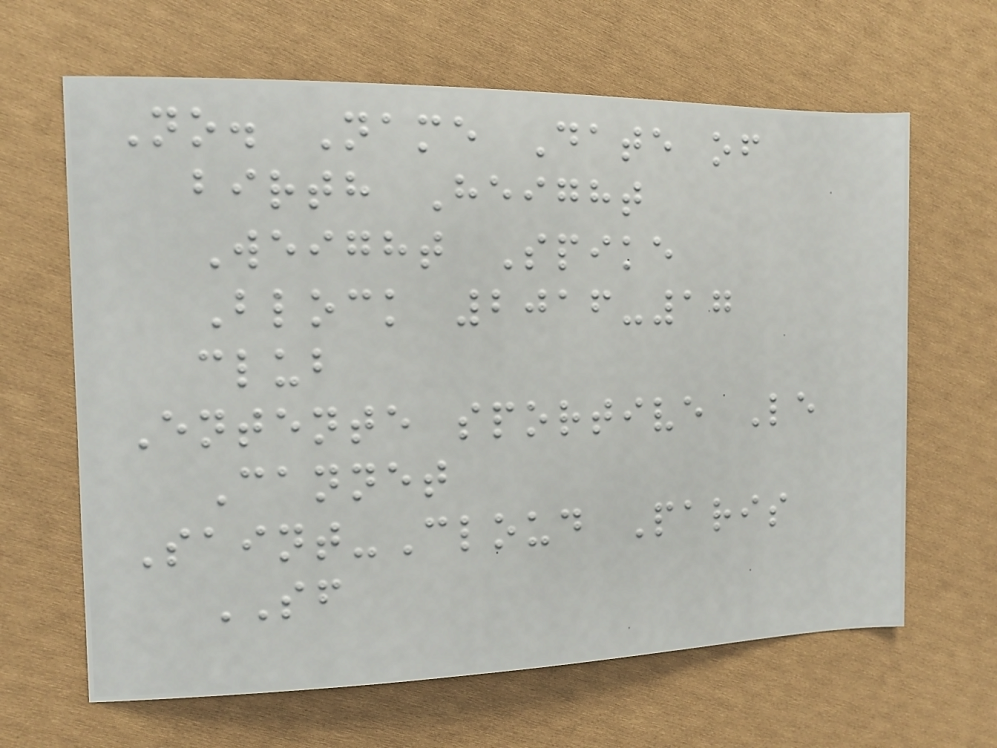No. Name Date of
birth Height
Weight Spike
Block 2016-17
club
Entente sportive Le
Cannet
Saint-Cloud Paris
SF
